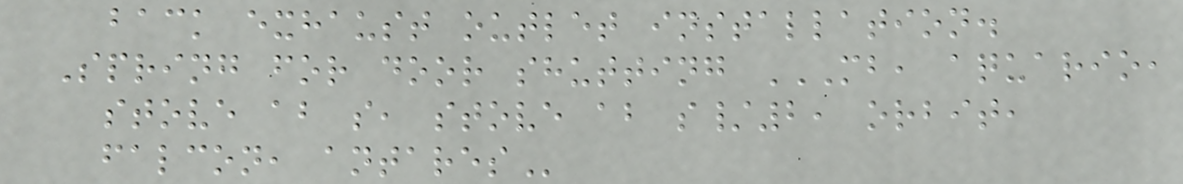back exhaust outlet installation.
Spring for door shutting MB, AQUARIO,
STOVE AB S, STOVE AB S/2, ORBIT,
FALCON, ANTARES
